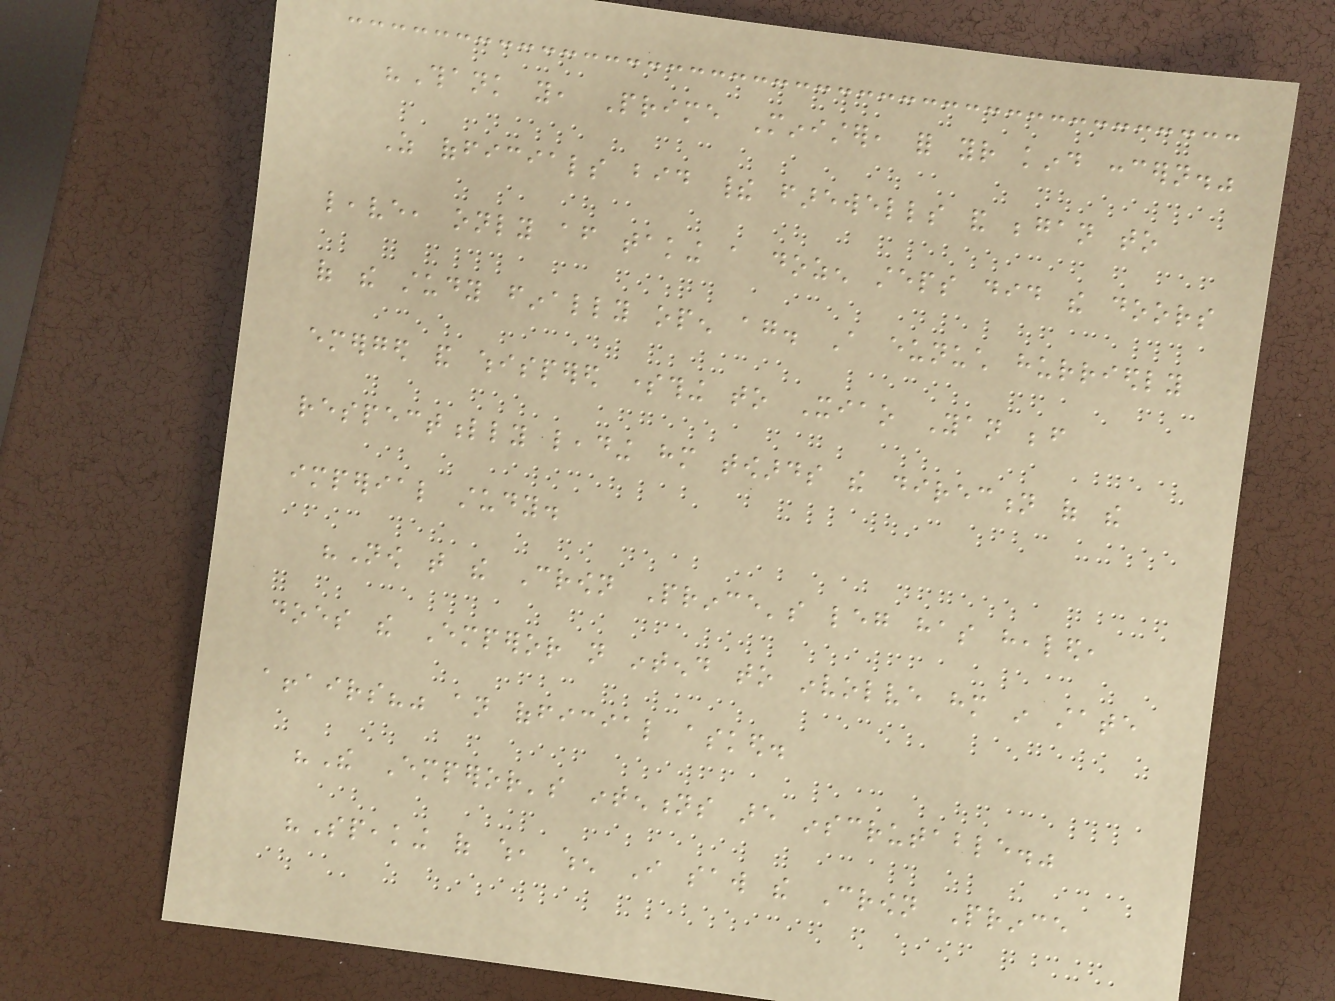"Thank you, Prime Minister, for your kind concern."
As officials bid their farewells and began to
leave, only after taking a dozen steps did the doors
of the study finally open again. A eunuch hurriedly
emerged and whispered something to Xiao Yan before
respectfully leading him towards the direction of the
imperial study.
"Now that the Crown Prince's leg has healed,
does the Emperor not intend to involve him in state
affairs?" an official asked.
"The Emperor's intentions are inscrutable."
"Speaking of which, when I saw the Crown Prince
